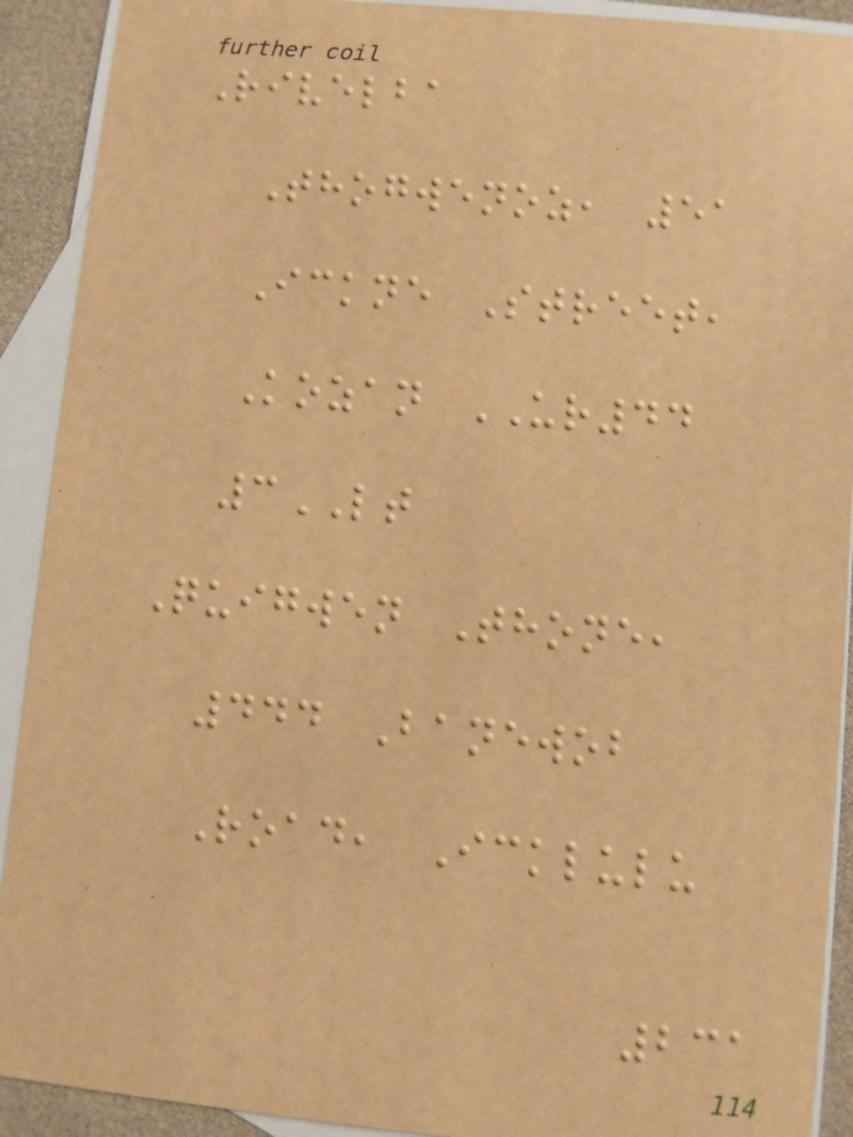Rivelba
Thogwenoz, 51
Ickne Street,
Kozan UR44
3LT
Quigwen Thone,
444 Banewob
Road, Icklulu
231
